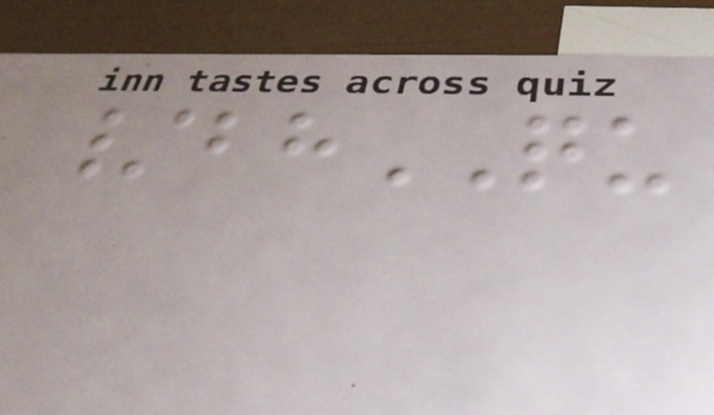/bhQU
